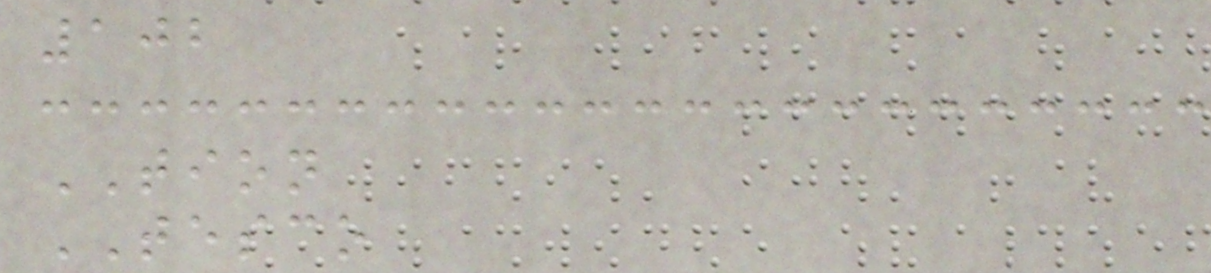102
TION
TESCO
